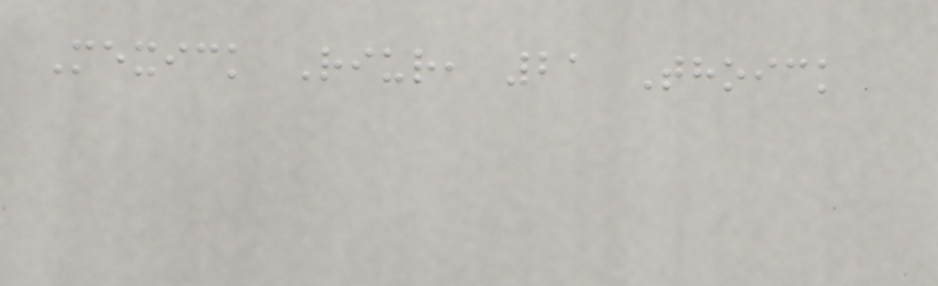Mexick Riur, 21 Thoick
